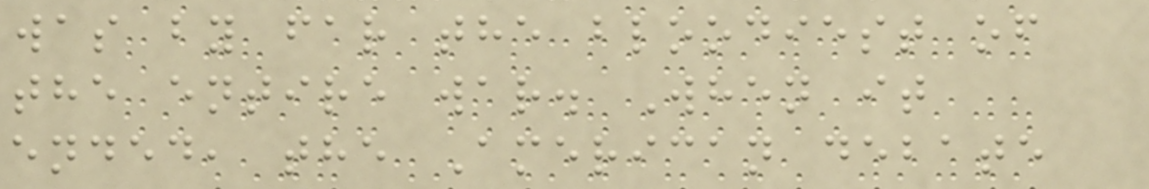was by far the bloodiest of
the entire war. When it
ended, the American debate
